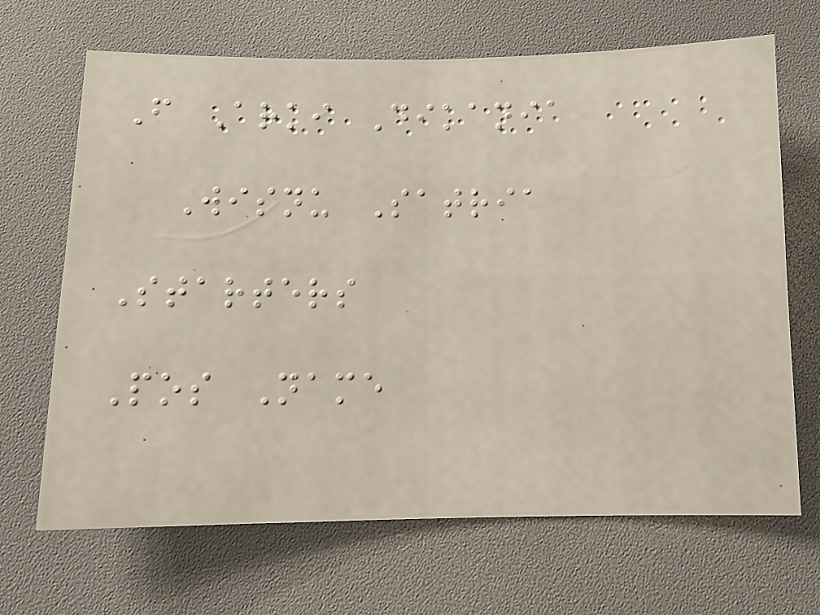F Arki Dikania
Wisnu Satria
Starters
Pos Name
